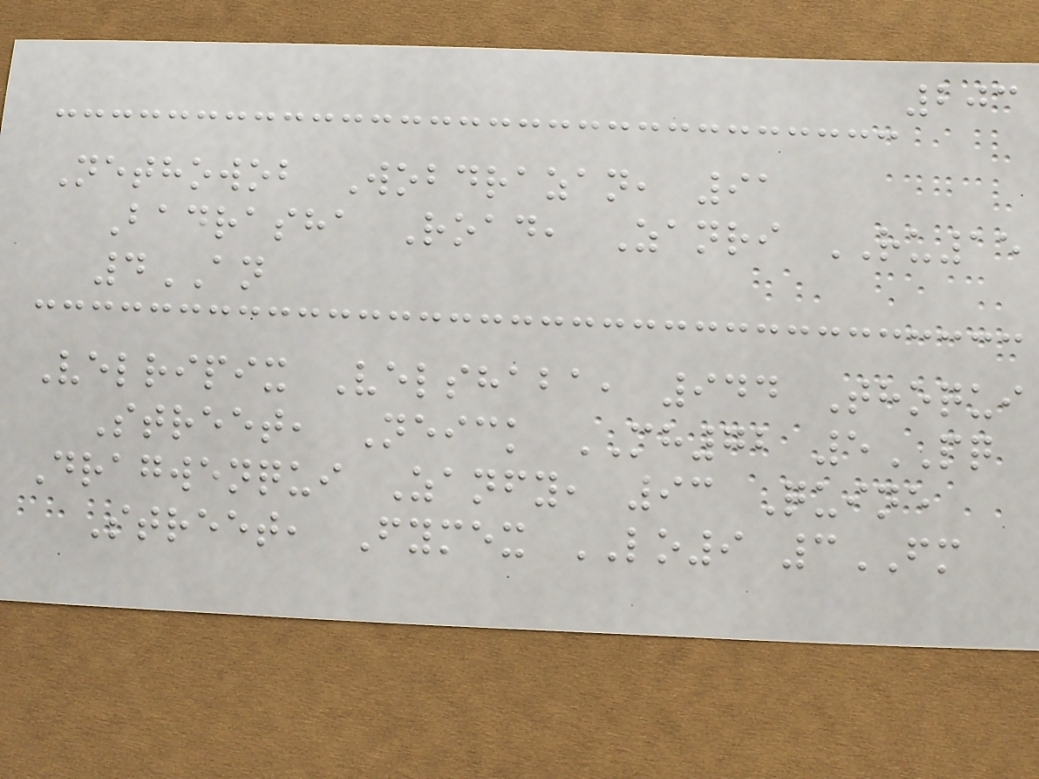203
Nethowob Wobdrazan, 91
Badrasha Road, Zanri RU15
4AN
Velripix Velshaba, 944 Thoqui
Street, Neick MH72 5PQ
Dragwenqui Zanfy, 93 Quine
Street, Fymex LO9 3FM
